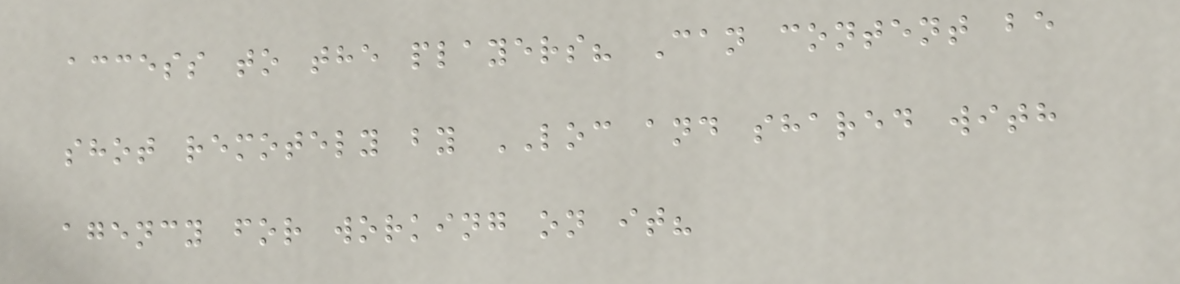access to the players? Can content be
shot remotely by LOC and shared with
agency for working on it?
